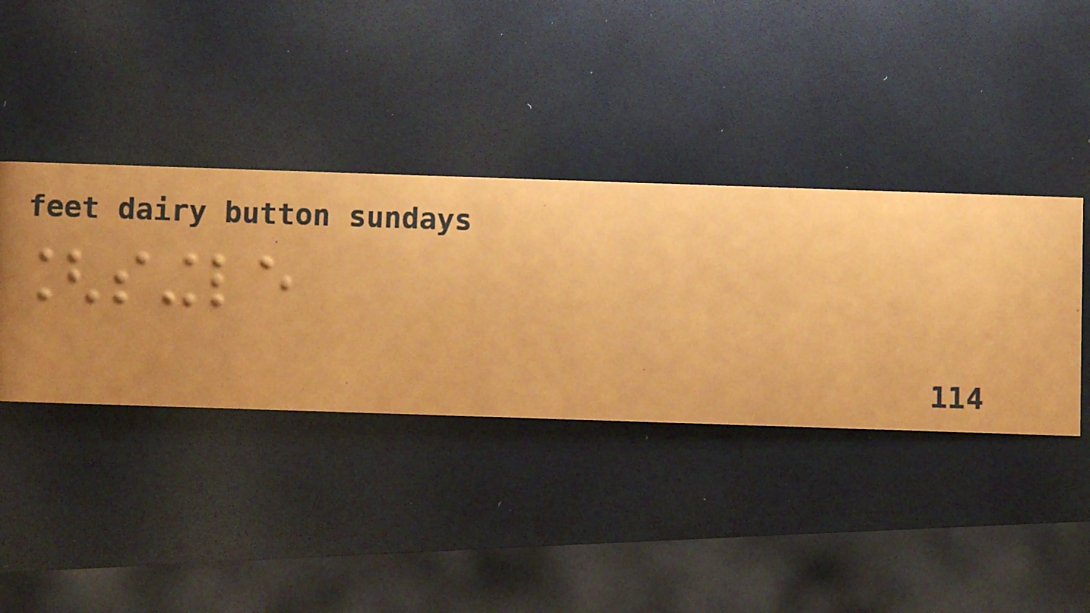[single
